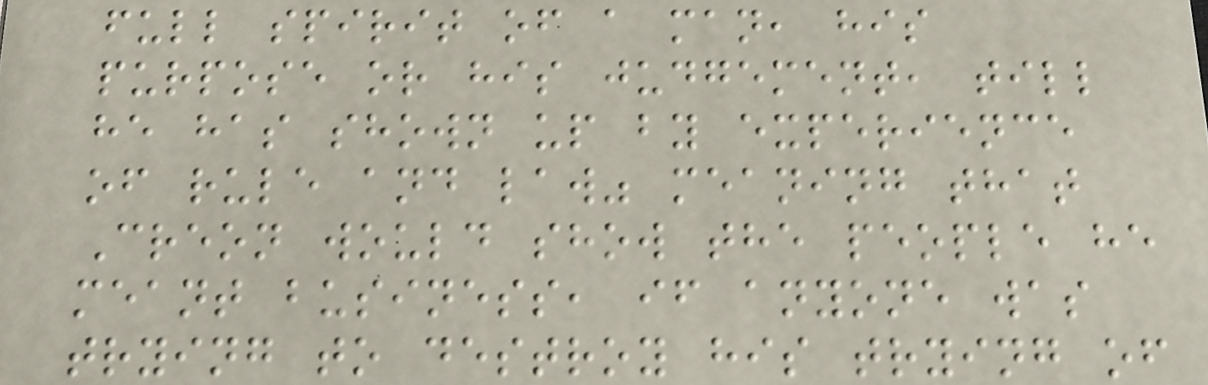full spirit of a man, his
purpose or his judgement, till
he has shown up by experience
of rule and law" meaning that
Creon would show the people he
meant business, if anyone was
trying to destroy his trying of
